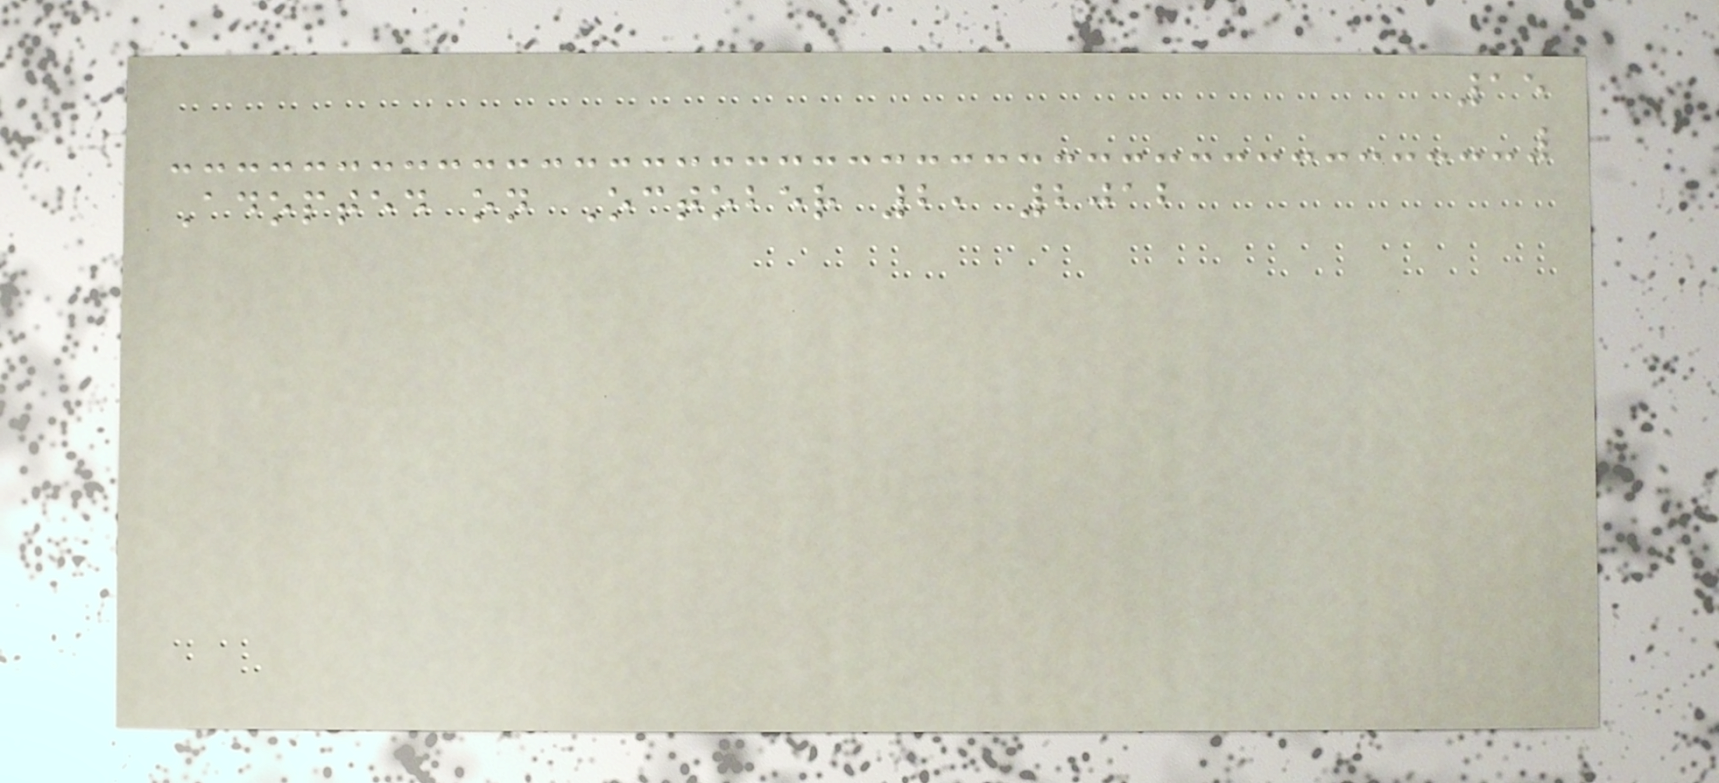15
Adopted on October 2, 2012
